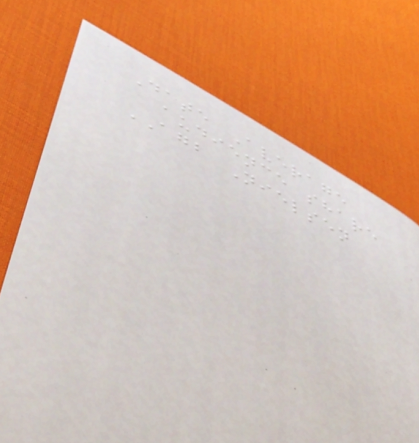Date Average
audience share
AGB Nielsen
